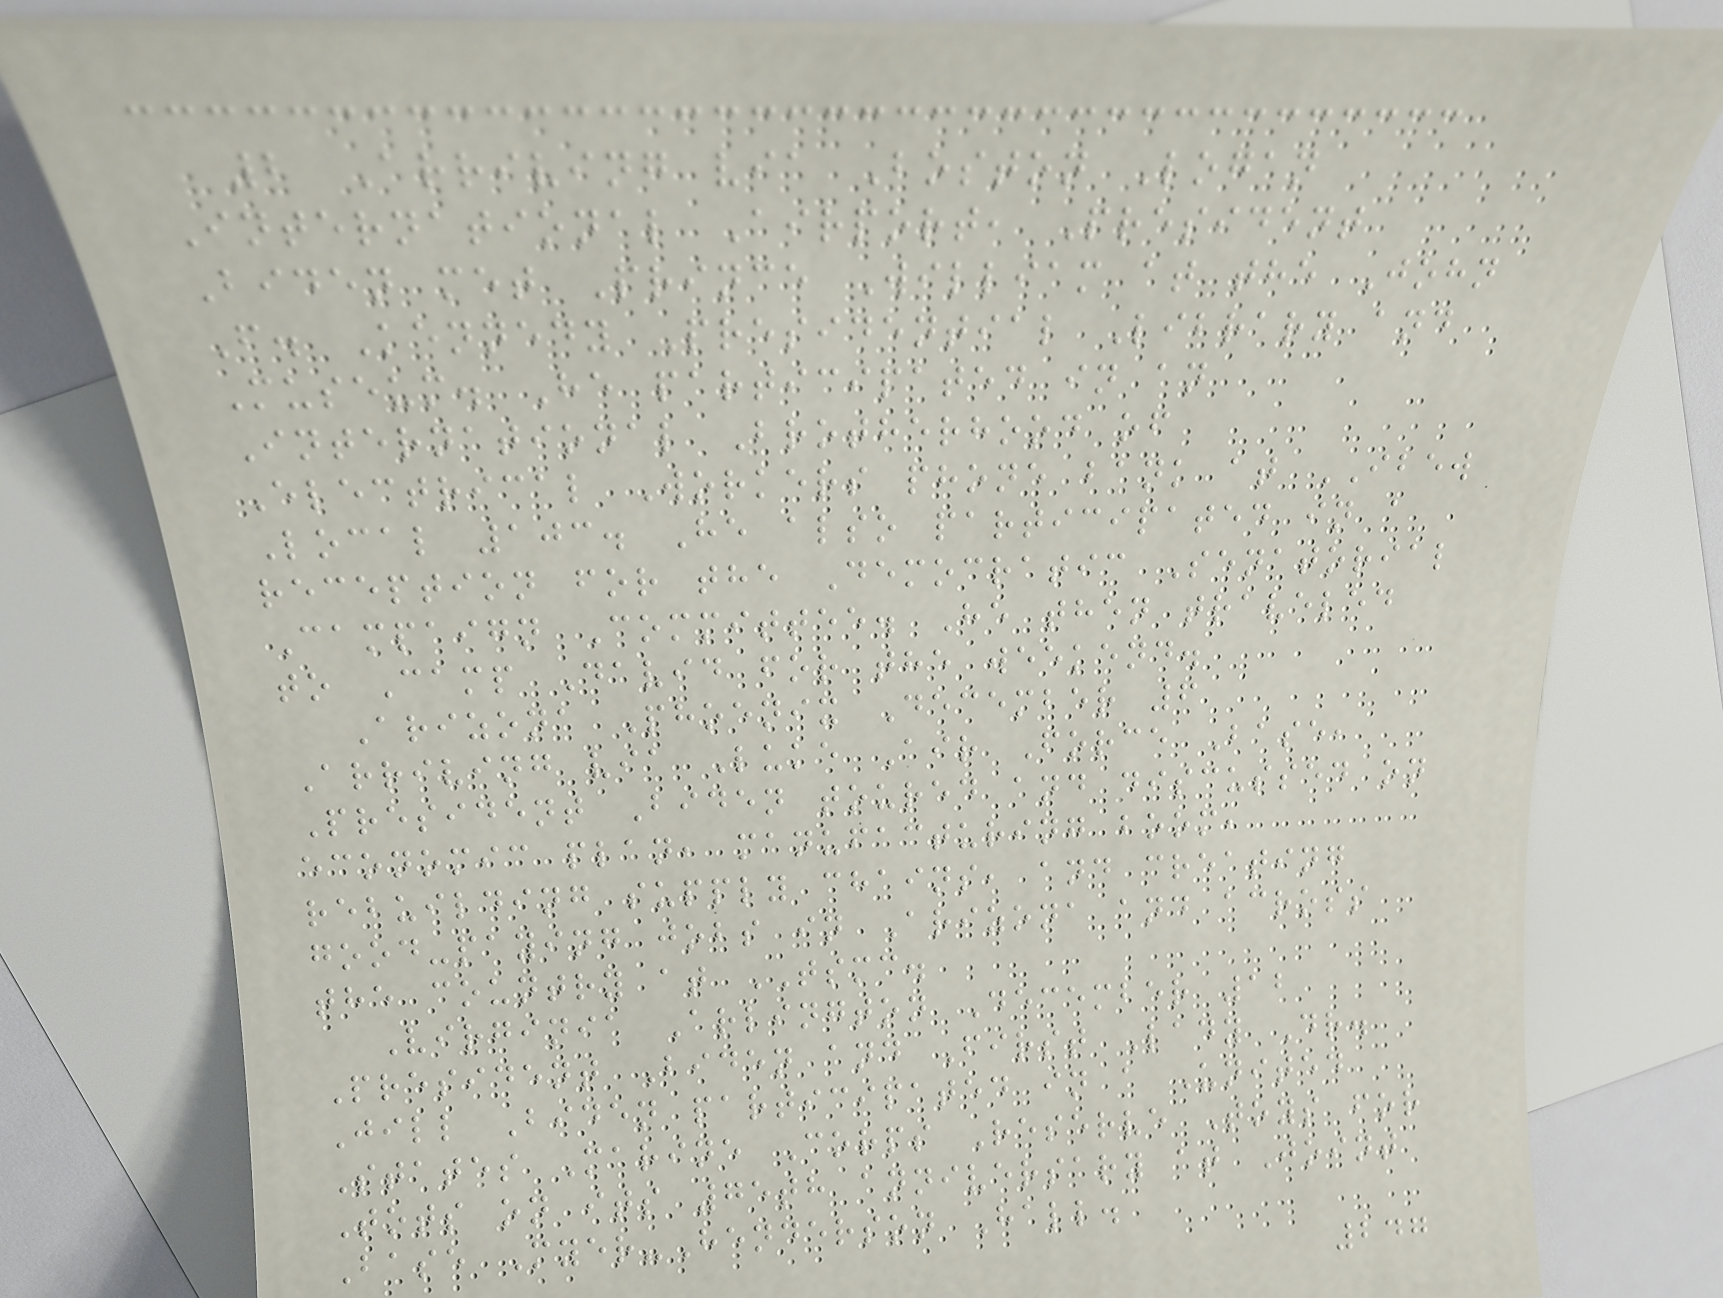2 Arriving via Boston Logan
International Airport, President
Biden met Prince William at the John
F. Kennedy Presidential Library and
Museum. He participated in an
International Brotherhood of
Electrical Workers phone bank at IBEW
Local 103. He also participated in a
reception for the Democratic Senatorial
Campaign Committee. He then traveled
to Camp David for the weekend.
Arizona Phoenix December 6
Arriving via Luke Air Force Base,
President Biden toured and discussed on
economic plan, manufacturing boom,
rebuilding supply chains, and creating
good-paying jobs in Arizona and across
the country at TSMC.
Virginia Arlington December 12
President Biden and First Lady Dr.
Jill Biden participated in a United
States Marine Corps Reserve Toys for
Tots on its 75th anniversary at Joint
Base Myer-Henderson Hall.
247
